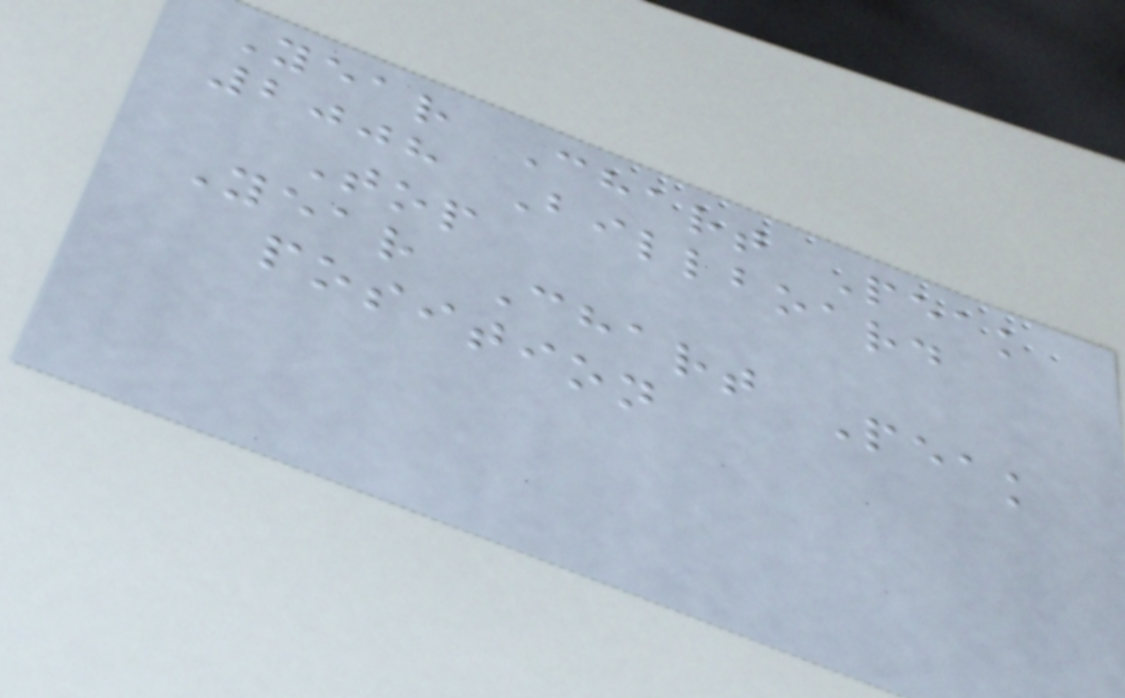Year Chart Peak
2008 Billboard
Top
Year Chart Peak
position
